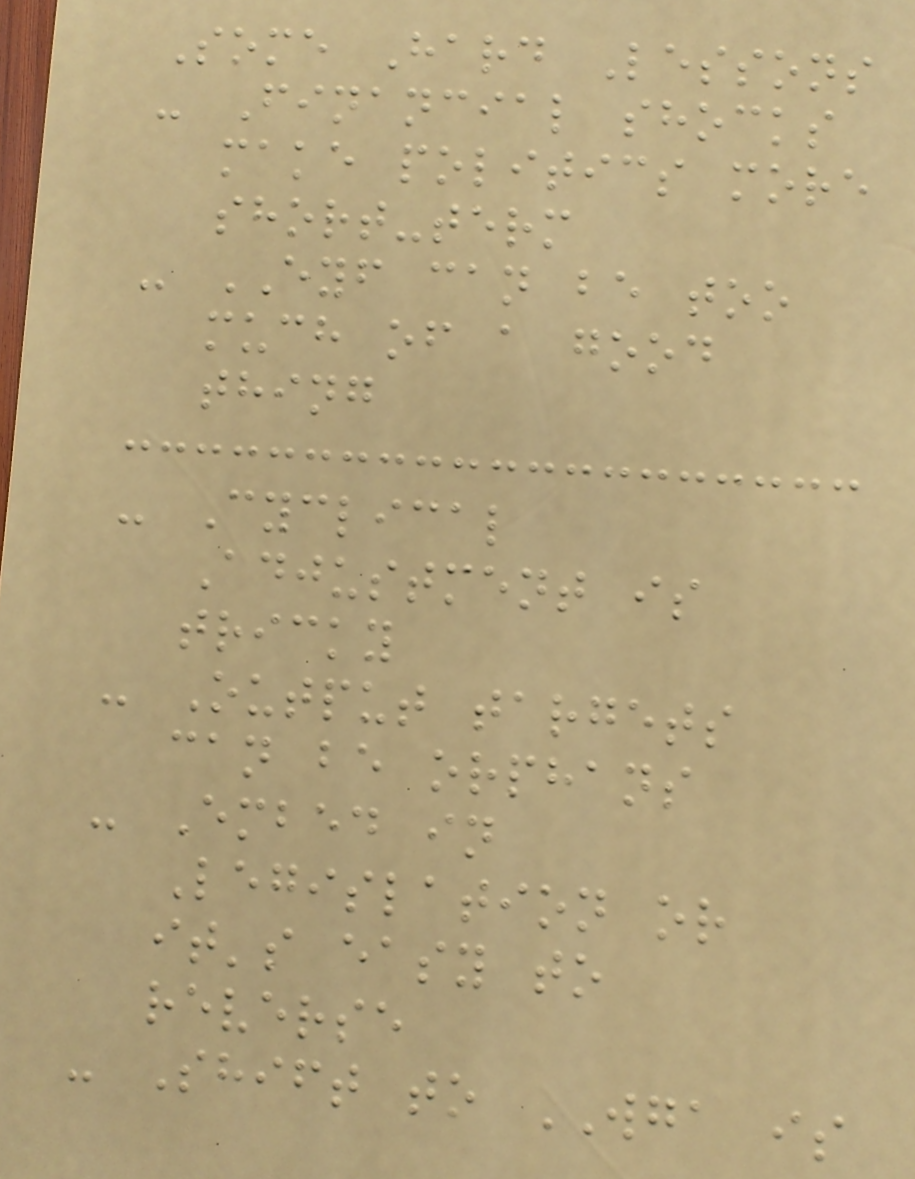Some Hard Lessons
- Financial shocks
make politics more
short-term
- EYF can be too
much of a good
thing
- Cyclical
Adjustment is
tricky
- Output targets
can be orphans
- Embed in
Legislation or
it's easy to
reverse
- Shift to WGA is
